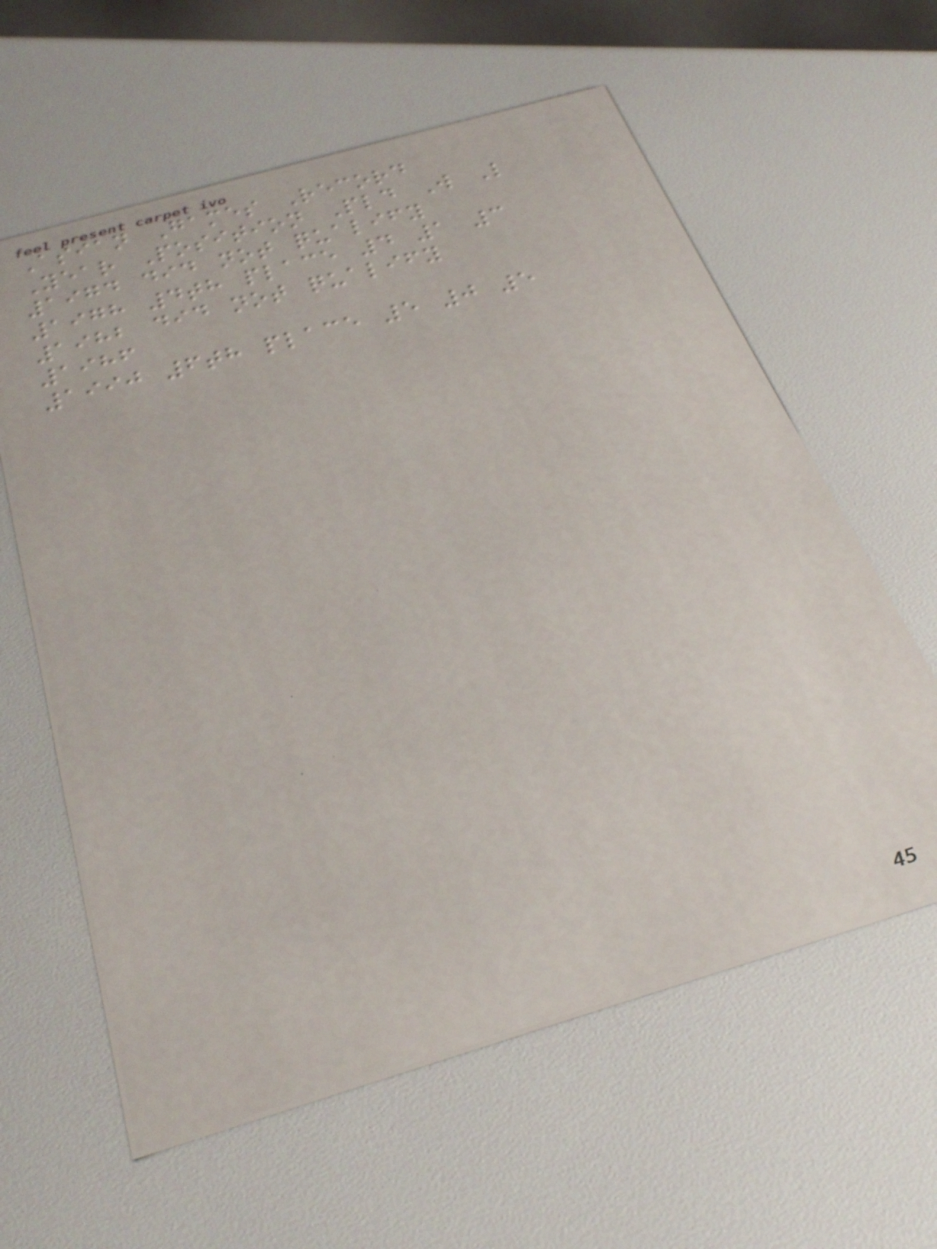Asian Games Record
Year Position Pld W L
1974 did not qualify
1978 4th place 4 1 3
1982 did not qualify
1986
1990 6th place 5 0 5
